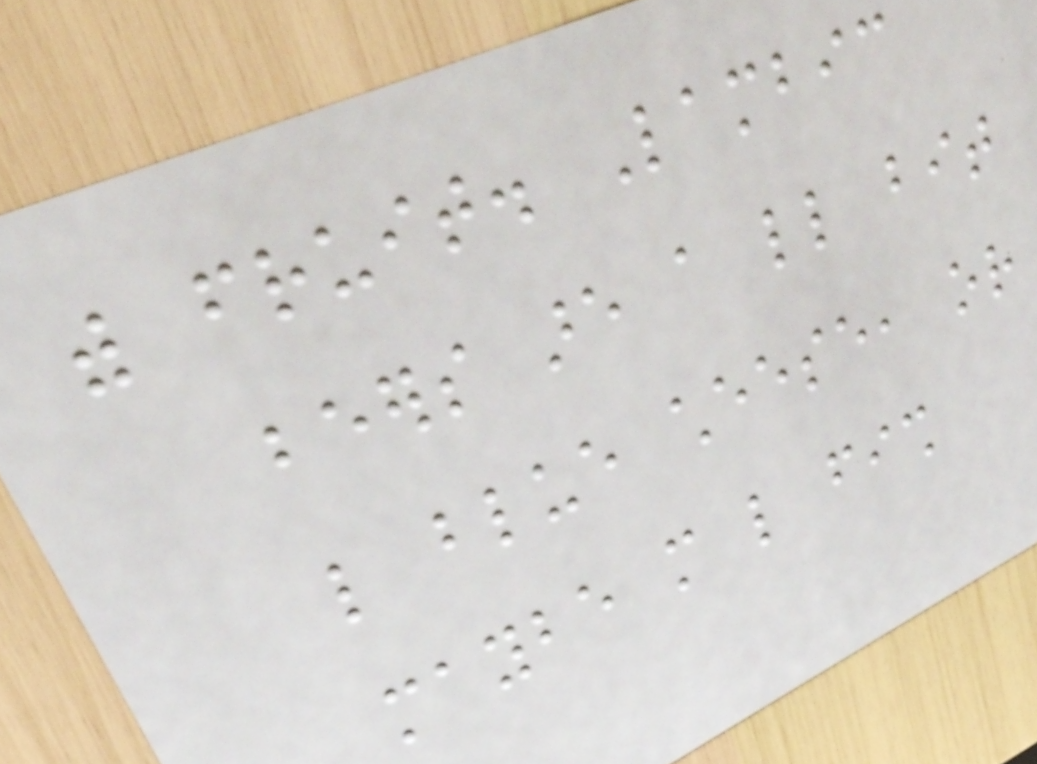with fruit. Lambic
beers are a little bit
like blue cheese, or
maybe more like fish
